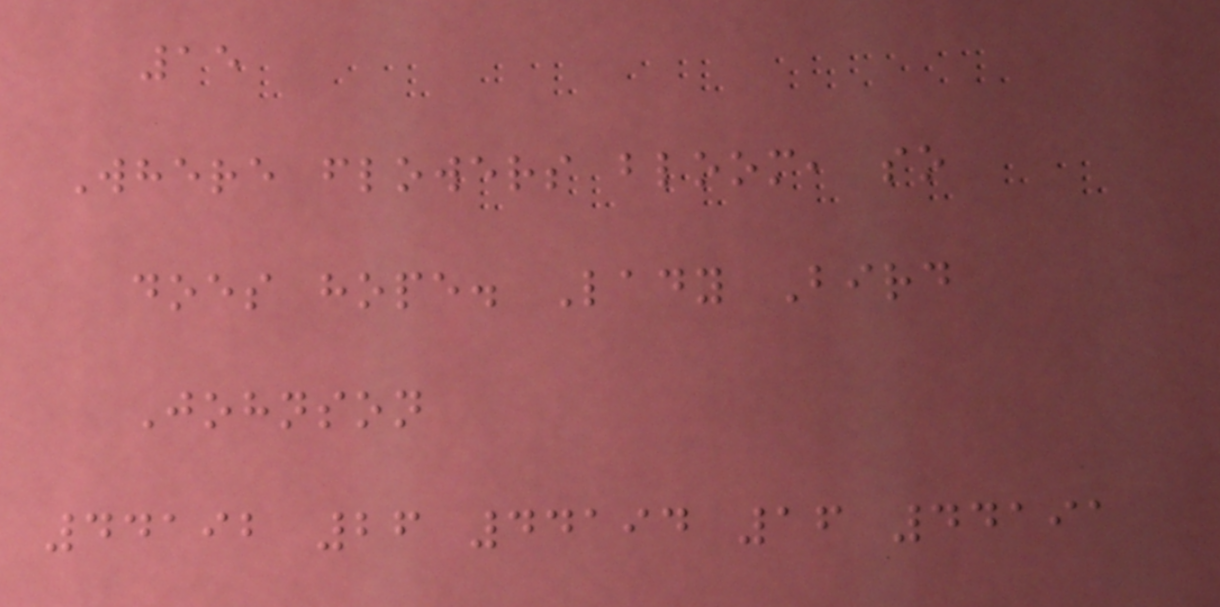15
Where flowers bloom, so
does hope. Lady Bird
Johnson
44192 26 44194 16 44191
